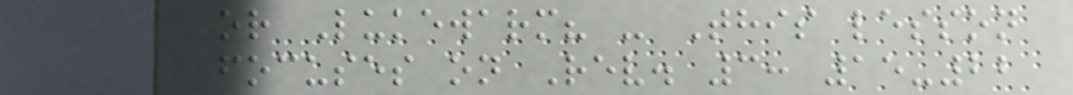or Lukewarm? - This lesson
focuses on Rev. 3: 15-22
